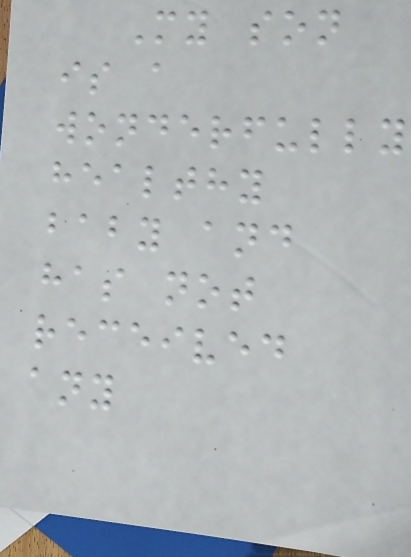My son
is a
wonderfully
healthy
baby and
has not
received
any
